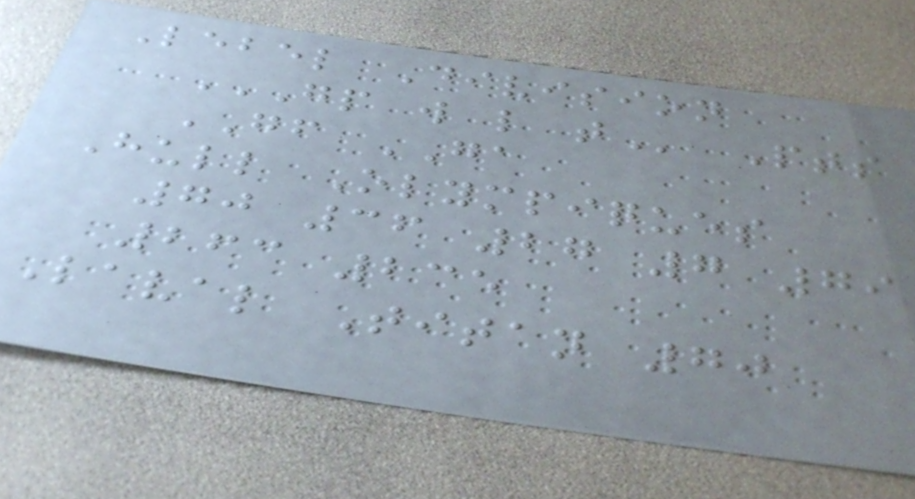Lebel Division
GP W L T Pts
GF GA
Hull Olympiques
70 36 27 7 79
263 235
Laval Titan 70
